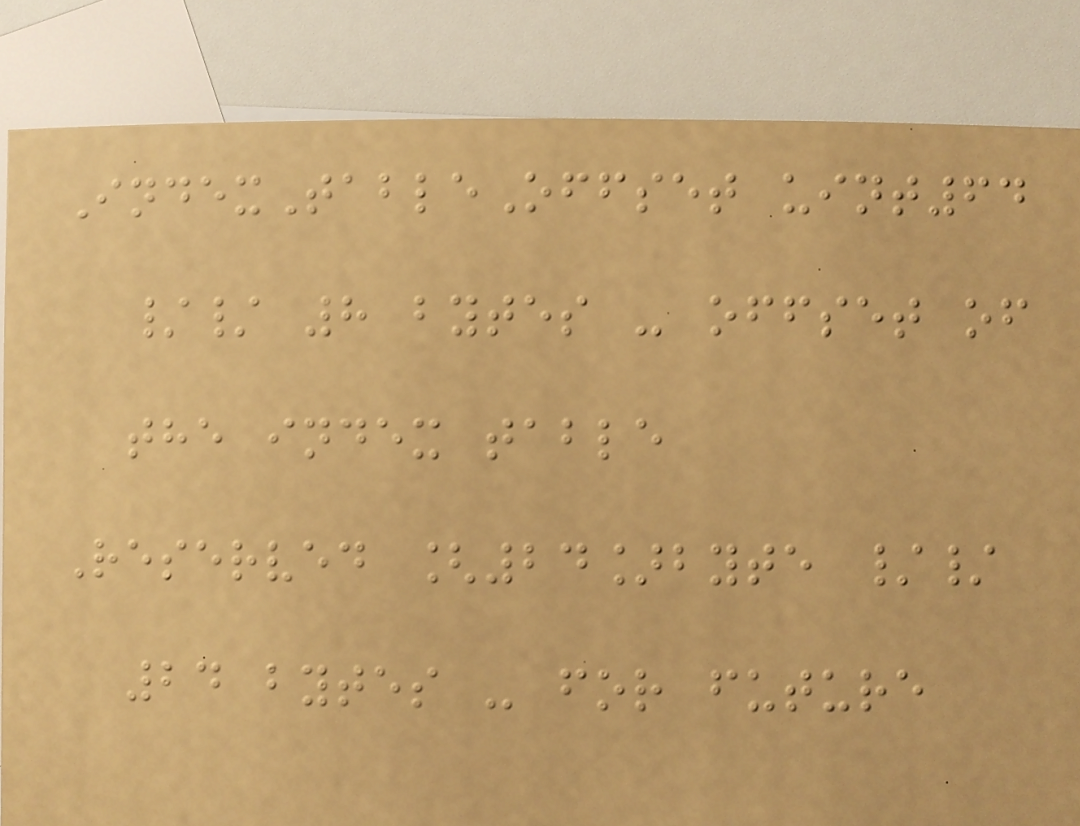IndexTableOffset uint64
// 8 bytes - offset of
the index table
Reserved [24]byte //
24 bytes - for future
